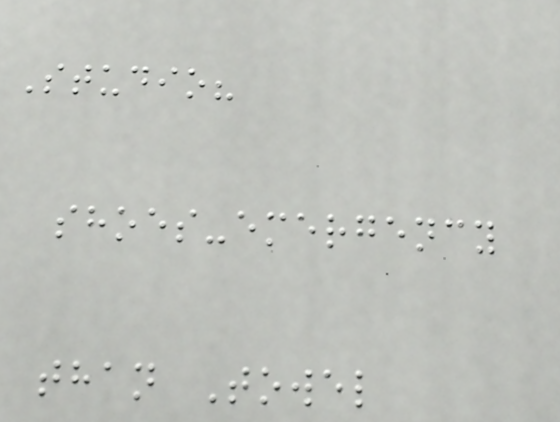Studio?
shoes-emergency
than Towel
